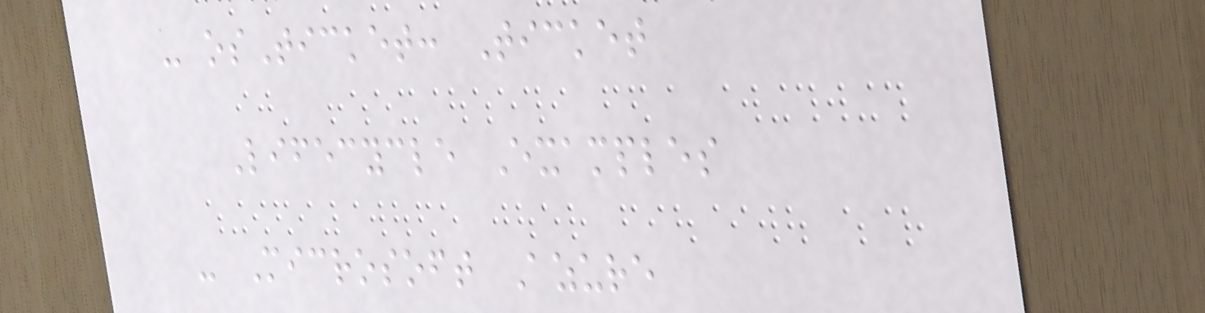- osTicket: Ticket
Lifecycle Examples
- Microsoft Azure
